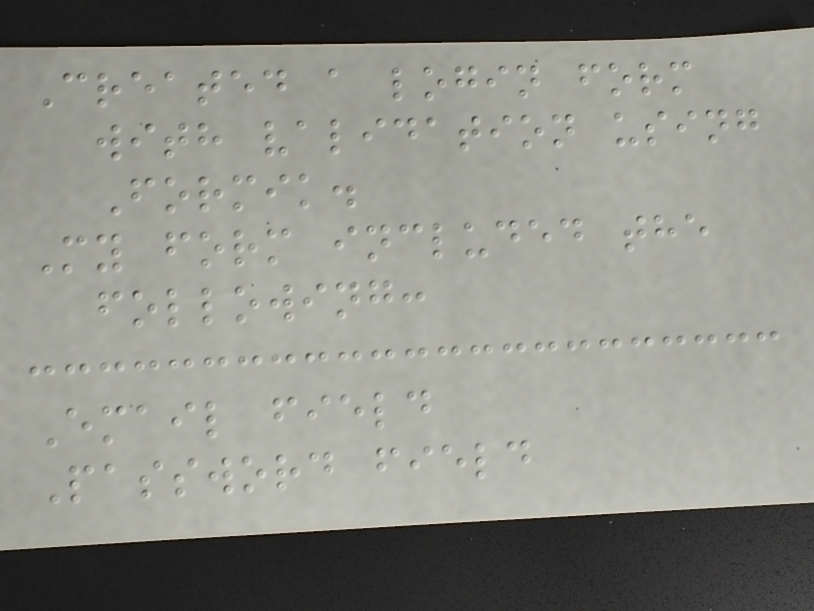Created a login form
with validation using
Formik.
My form included the
following:
Email field
Password field
